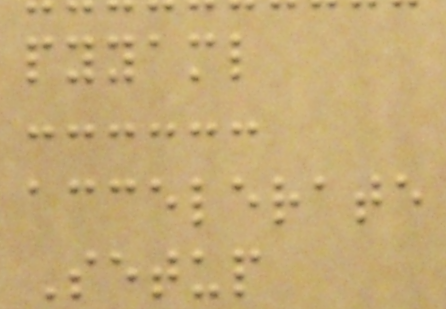pyyaml
accelerate
Setup
